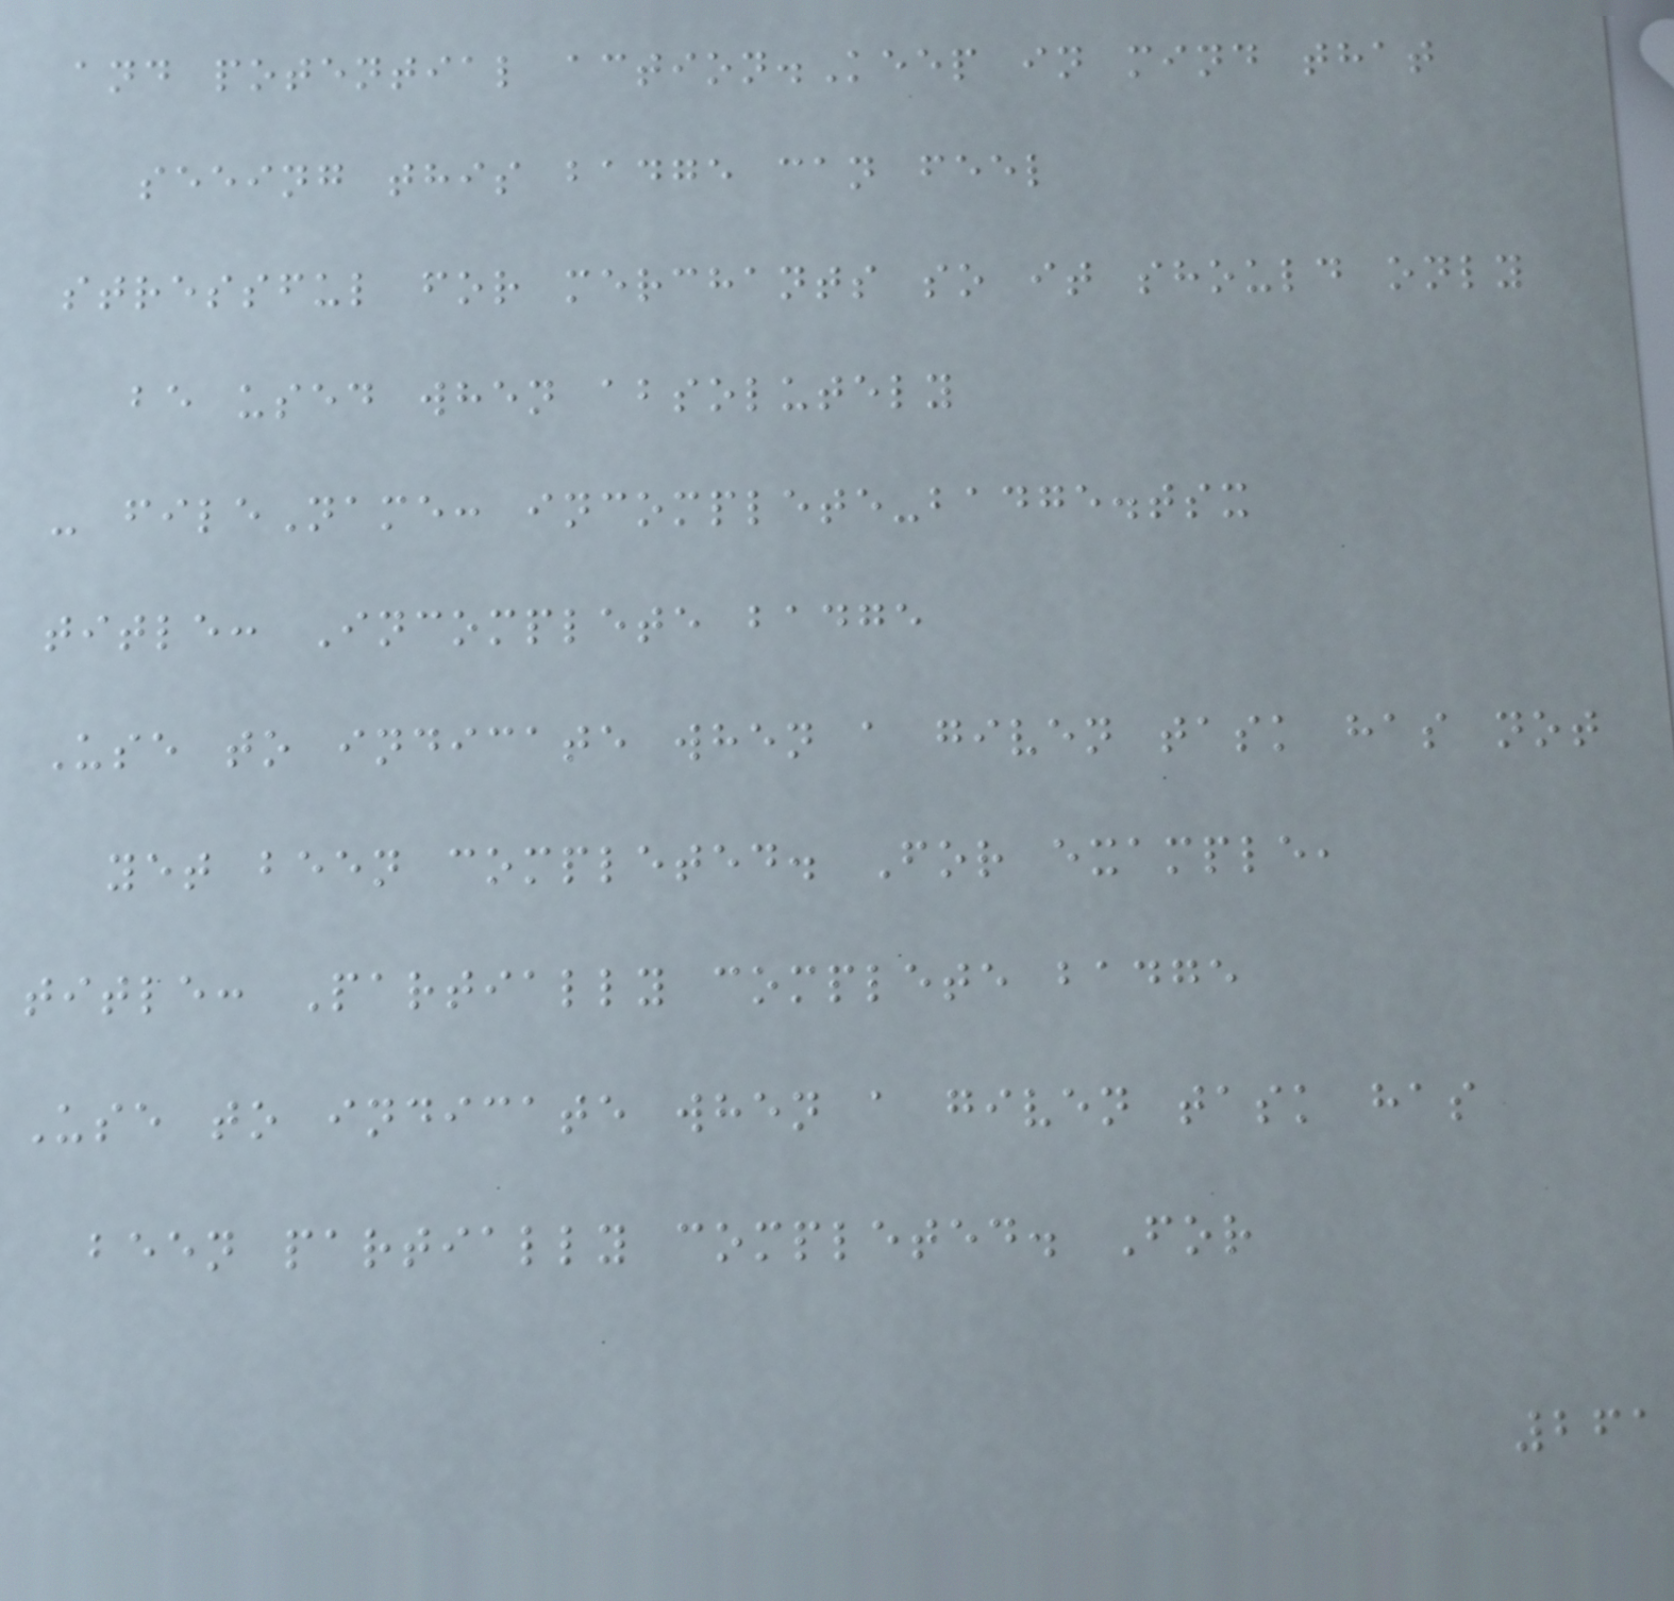and potential action.Keep in mind that
seeing this badge can feel
stressful for merchants so it should only
be used when absolutely
- fileName: incomplete-badge.tsx
title: Incomplete badge
Use to indicate when a given task has not
yet been completed. For example,
title: Partially complete badge
Use to indicate when a given task has
been partially completed. For
261
